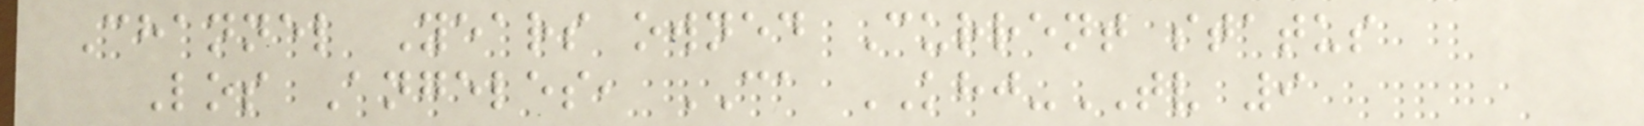Channel Years owned Current status
Los Angeles, CA KHJ-TV 9
